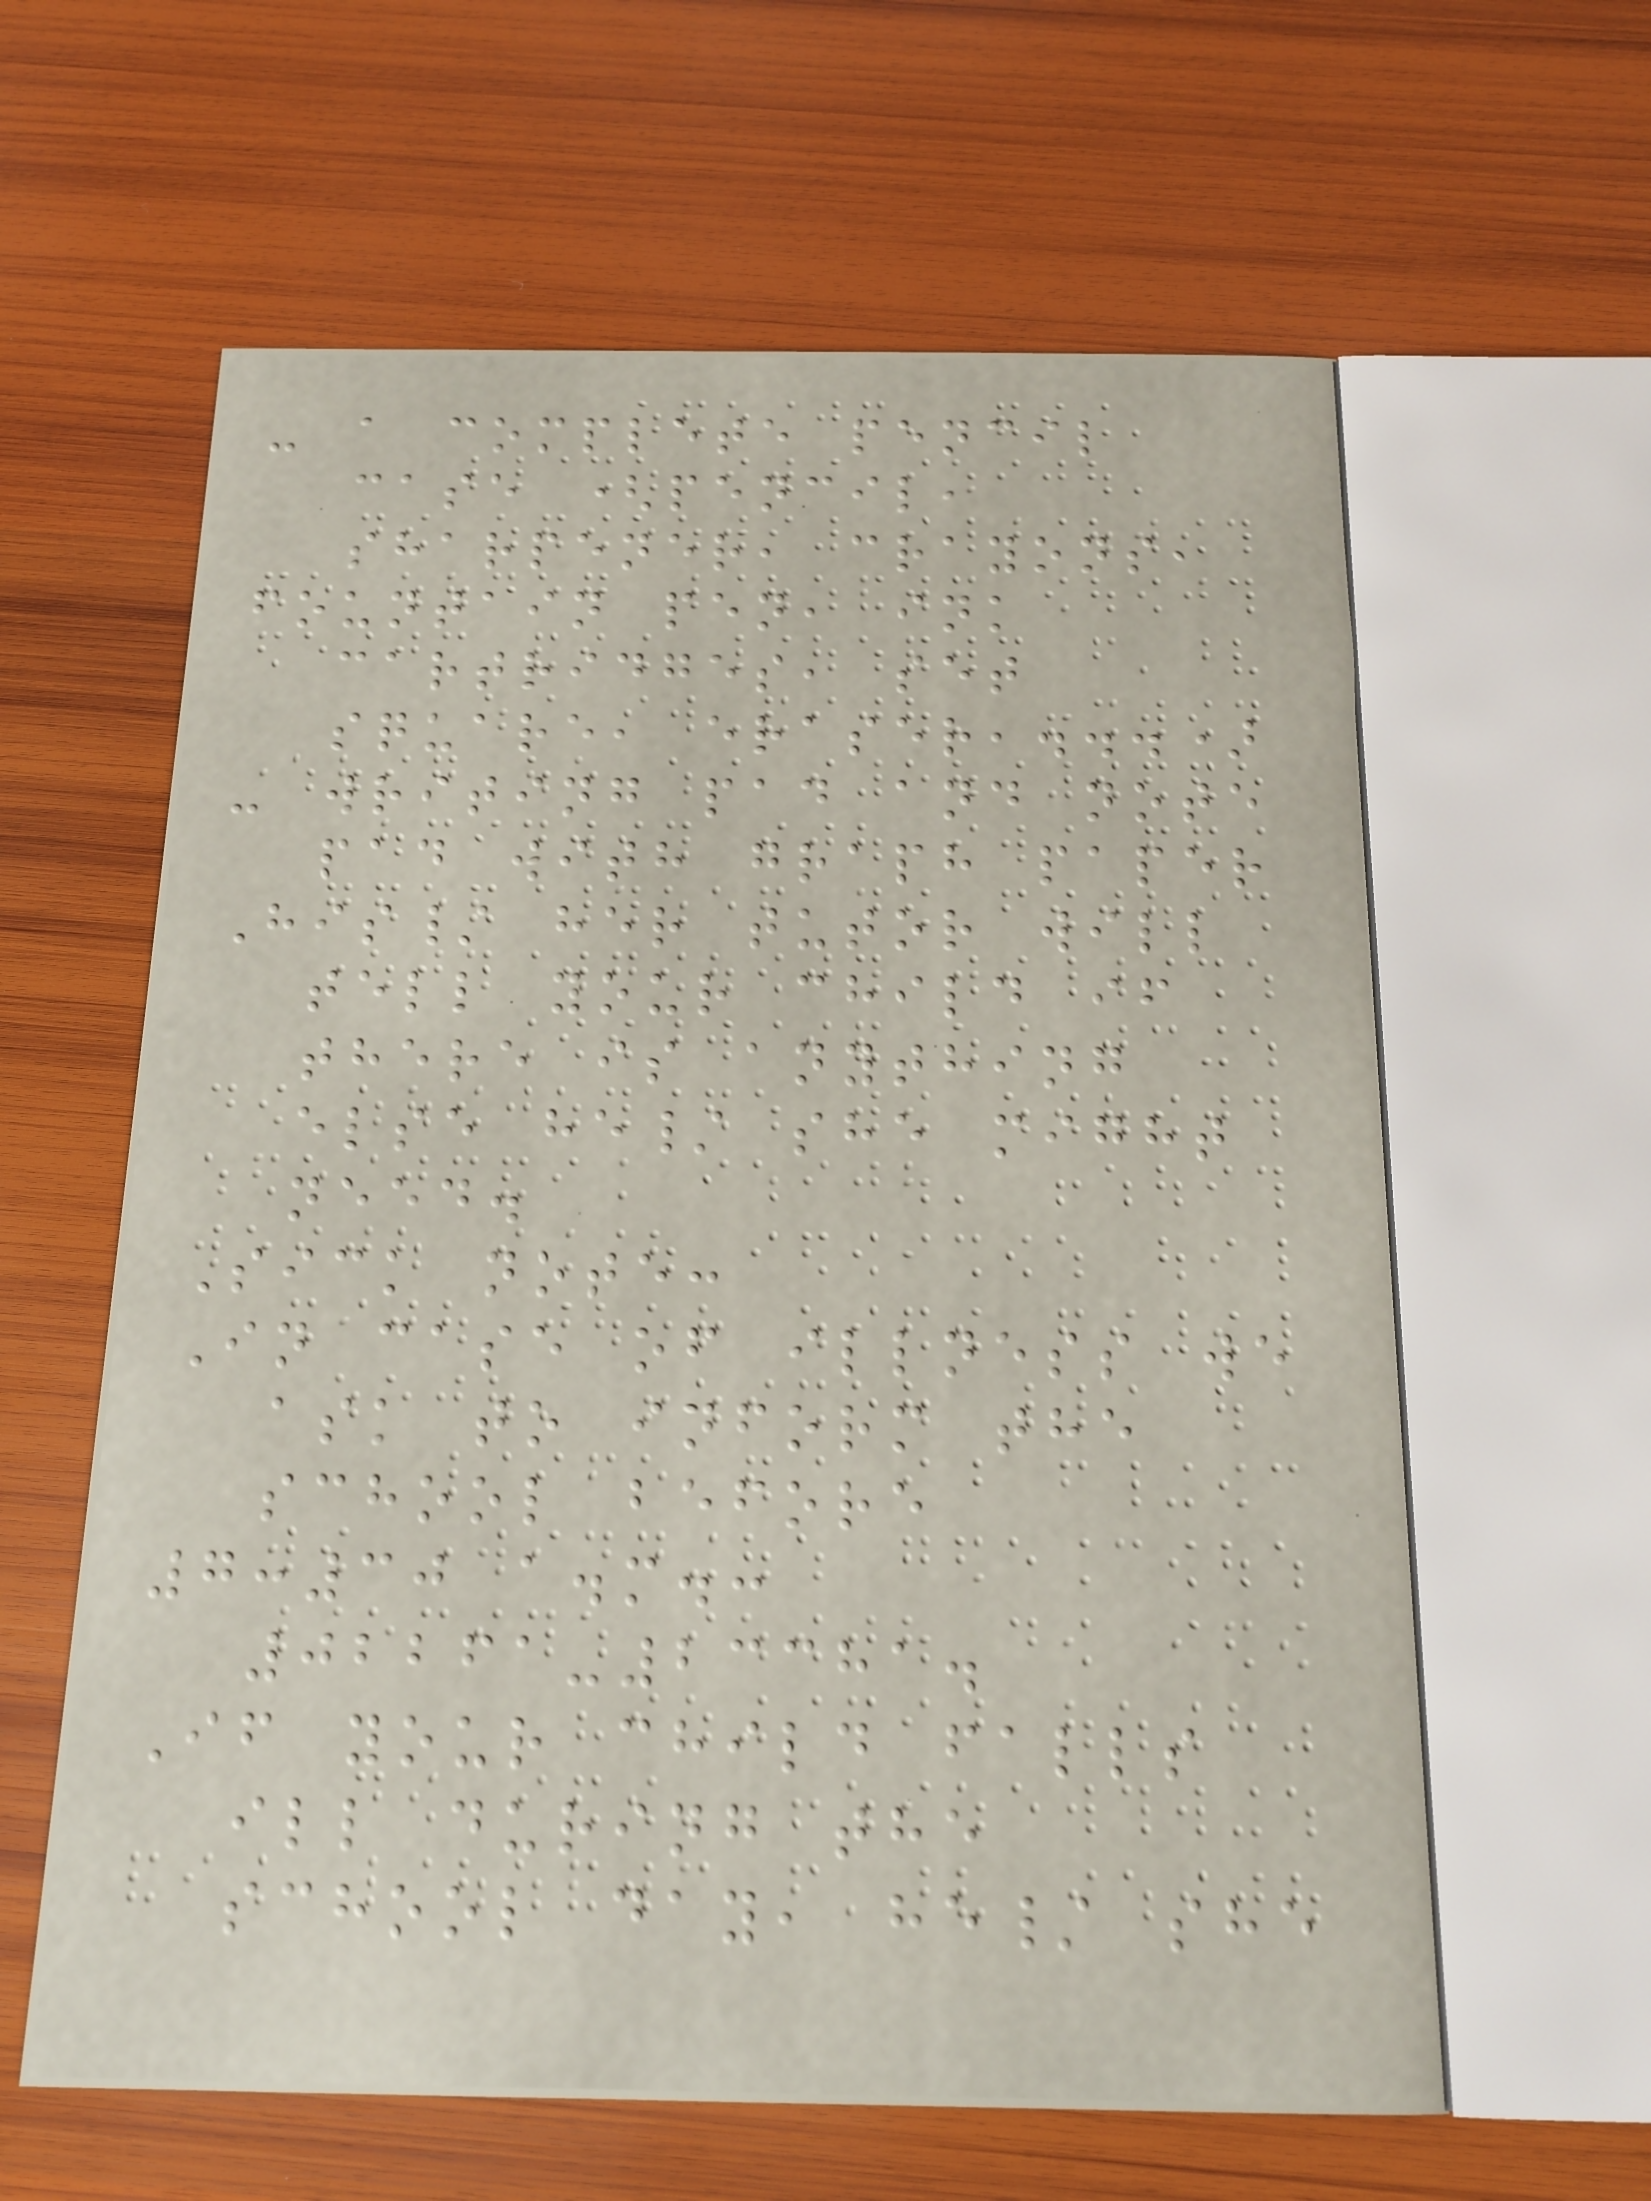- a complete pencil
case (pencil,
sharpener, crayons,
fountain pen, ink
cartridges, set
square, eraser,...)
- writing pad and note
pad with graph paper
His/ her tutor will
tell your child if
there is anything
else he/ she might
need.
Sick note:
In case of illness we
ask to inform the
school before
7:30 a.m.:
02261-23381.
If your child falls
ill during the
school day, he/ she
